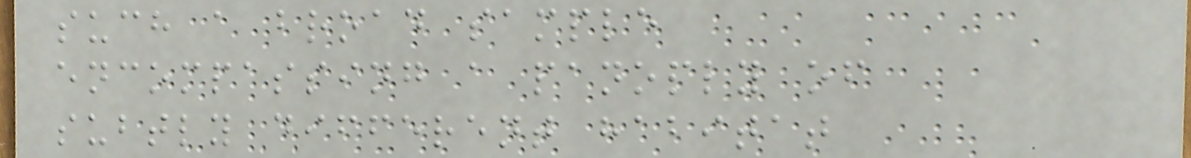such a broad sample
encompassing a panoply of
subtly different habitat
